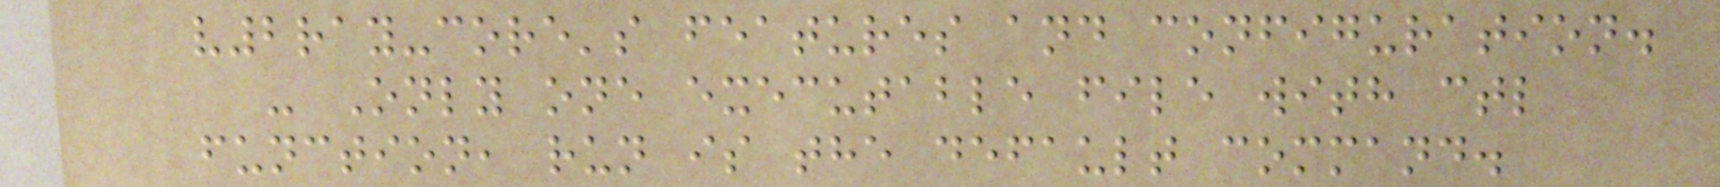v2ray-core's features and configuration.
- Only one executable file with ctl
function, run is the default command.
